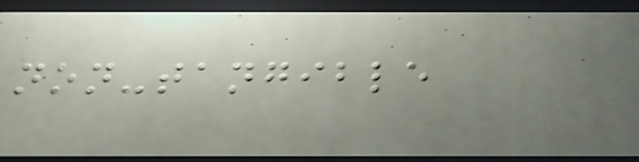non-tangible
